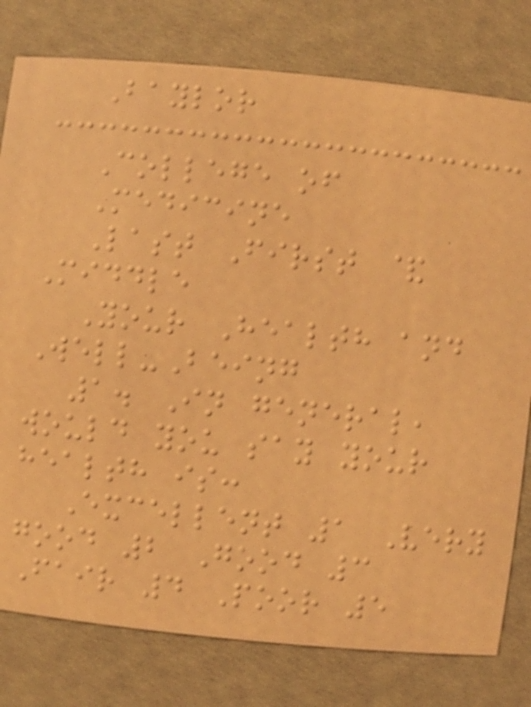Baylor
College of
Medicine
Last First &
Middle
Your Health and
Well-Being
1. In general,
would you say your
health is:
Excellent 1 Very
good 2 Good 3
Fair 4 Poor 5
